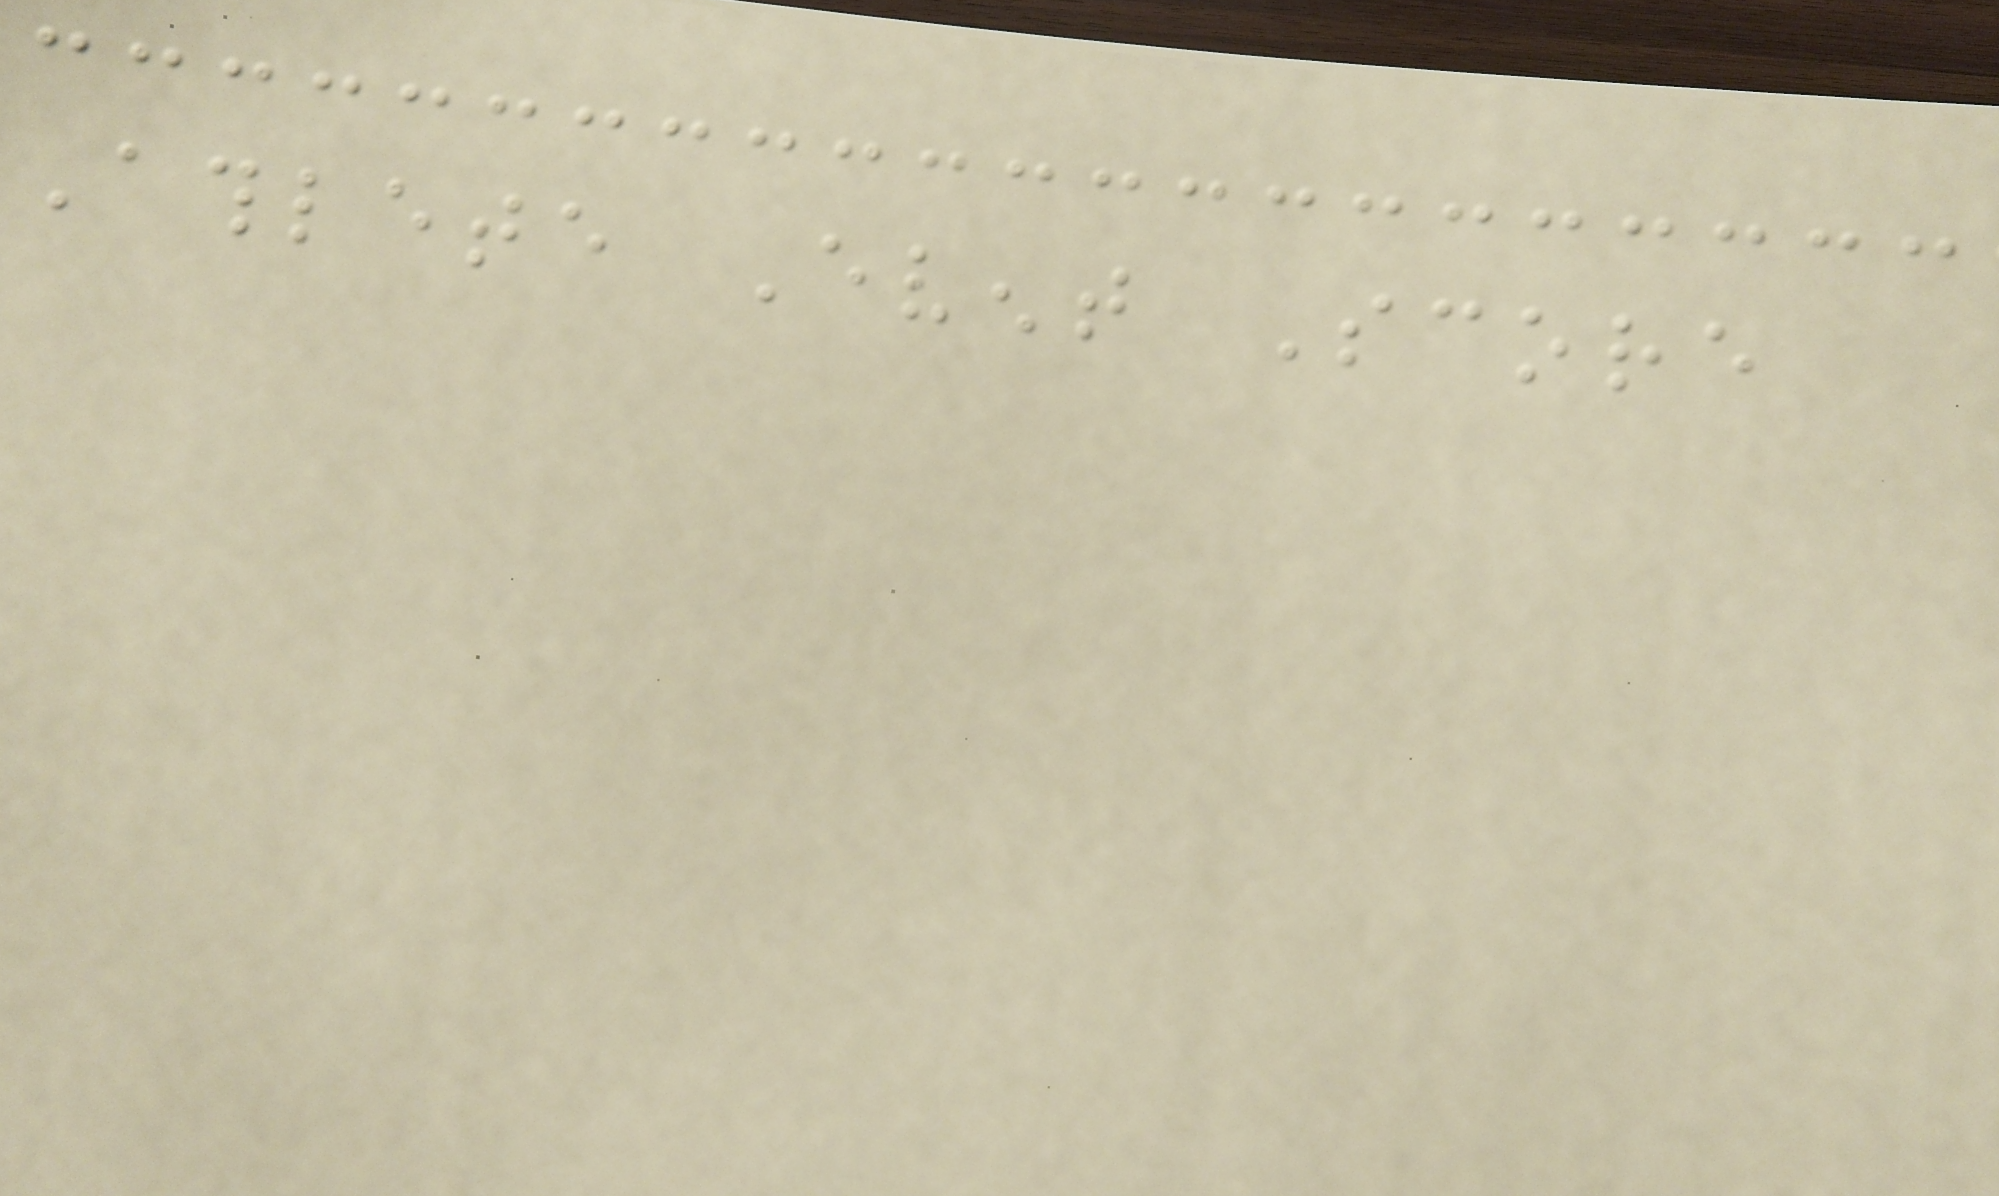Athlete Event Score
